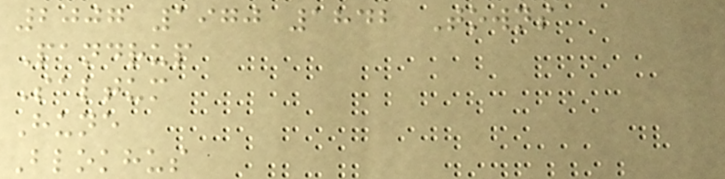2007 1970 1842 Towns
Pandrup
Saltum
Hune
Blokhus
